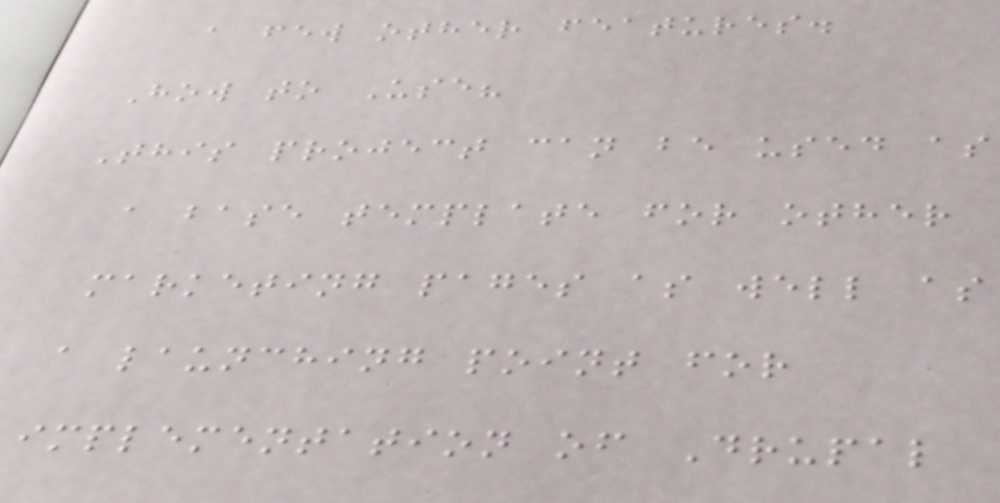a few other features.
How to Use?
This project can be used as
a base template for other
marketing pages as well as
a launching point for
implementation of Drupal
